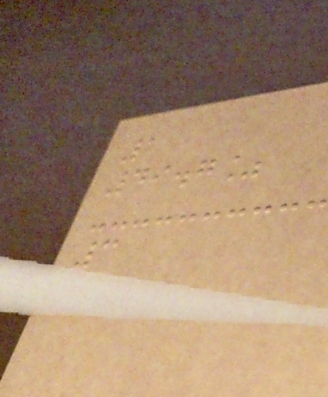1
49.7%
3
